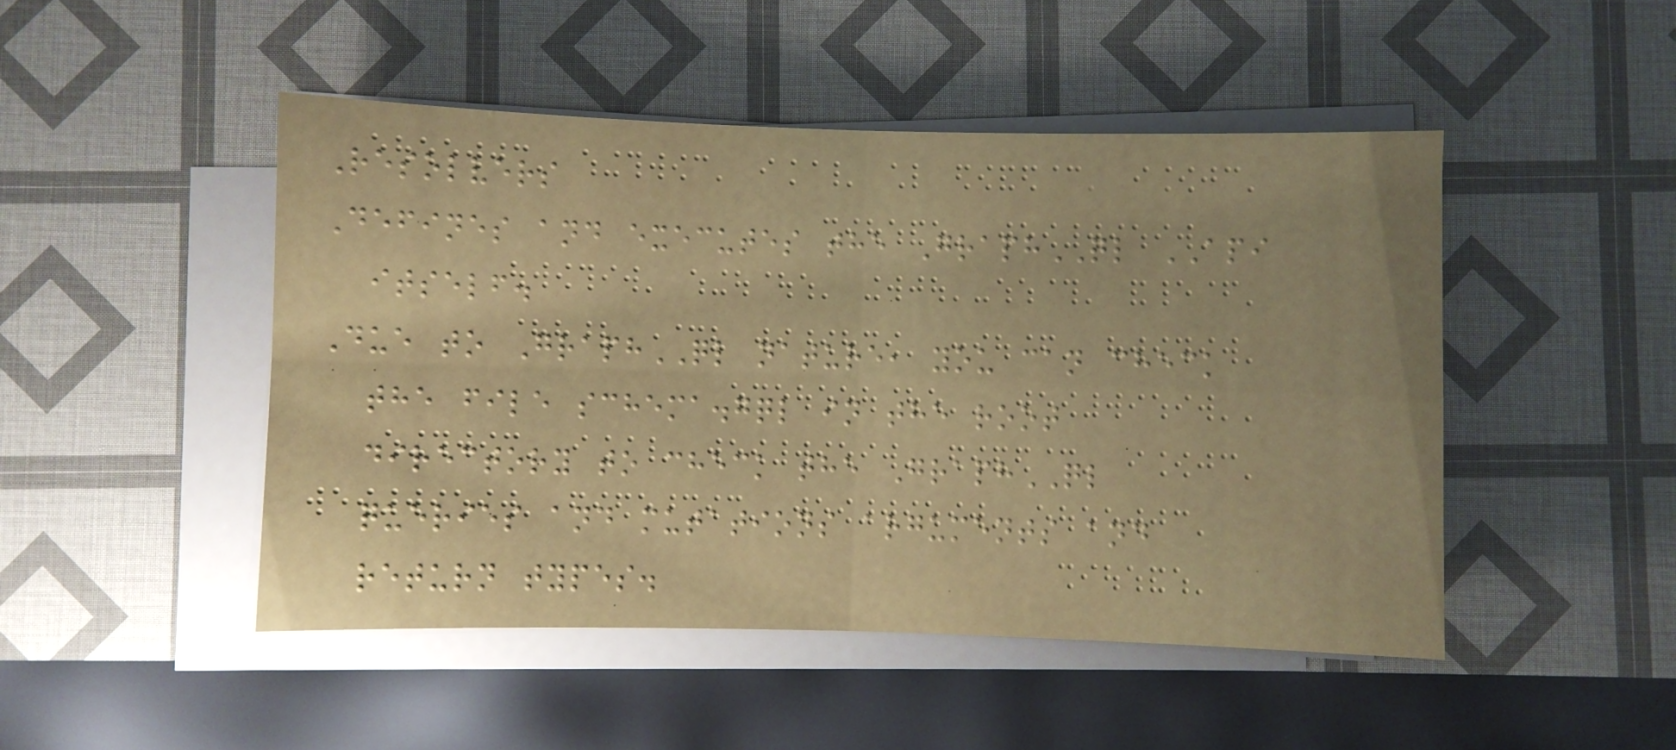Resolvers
Defines and executes the GraphQL API
itself.
Due to GraphQL nature, you can check
the file schema.gql in the root
directory to check the GraphQL
queries and mutations arguments and
return types.
